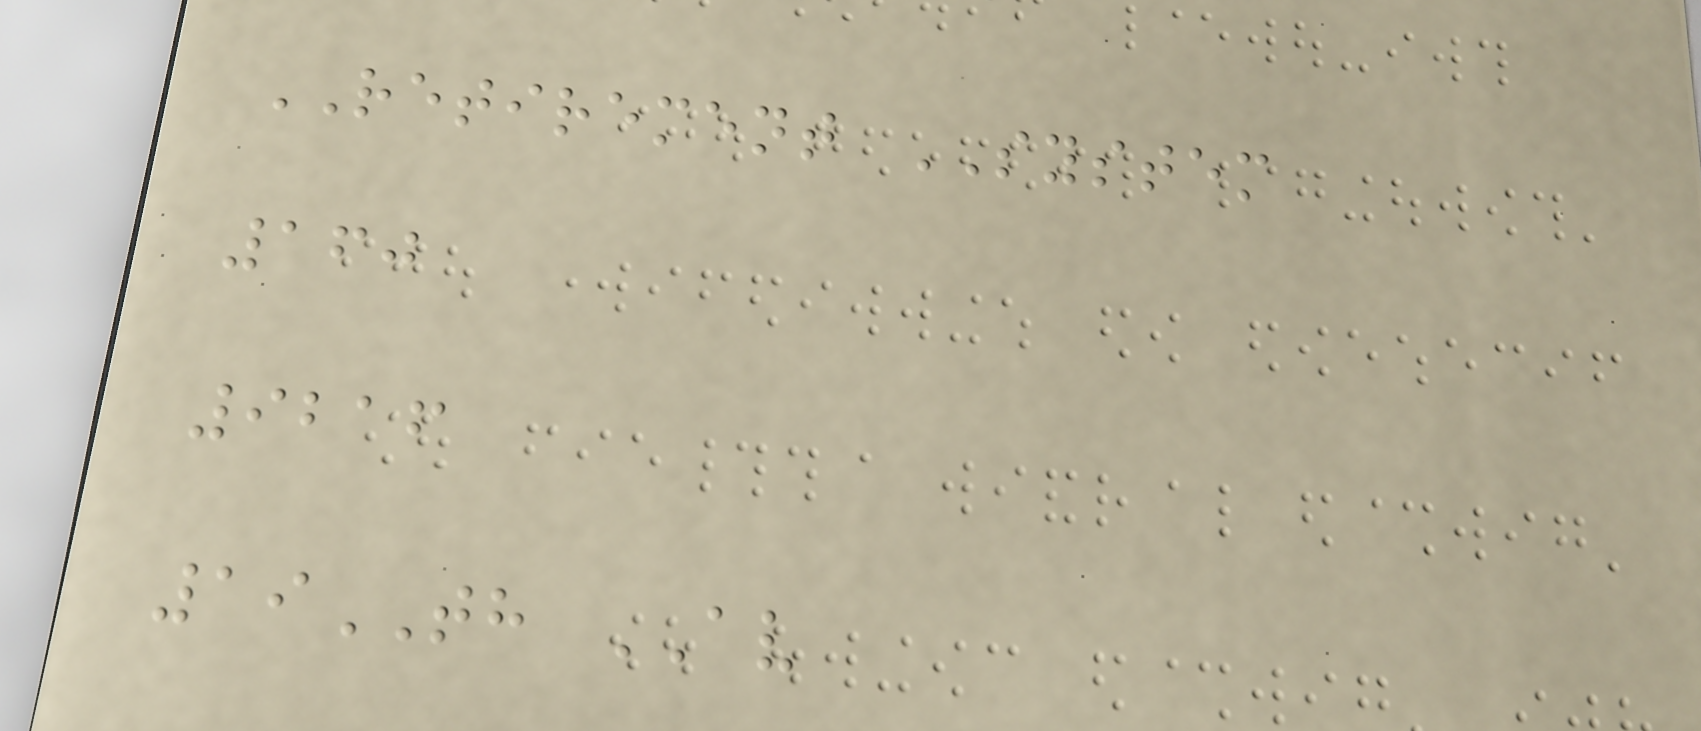RETIREMENT SYSTEM
160
9216
19TH AV
